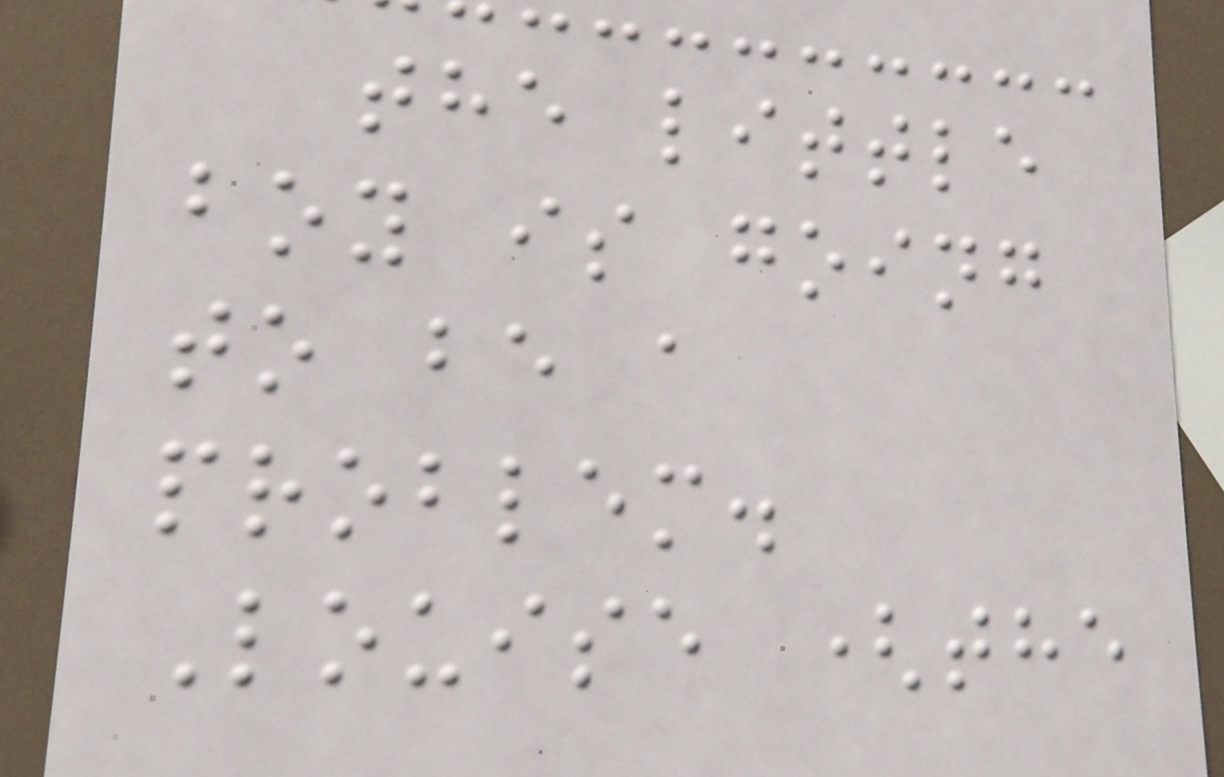the little
boy is going
to be a
problem.
Louise (the
